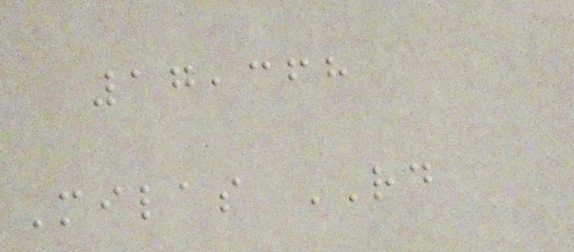17,368
Milas RD
